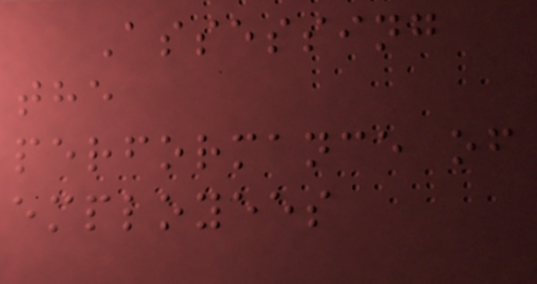Assessing
the
performance of
employees
